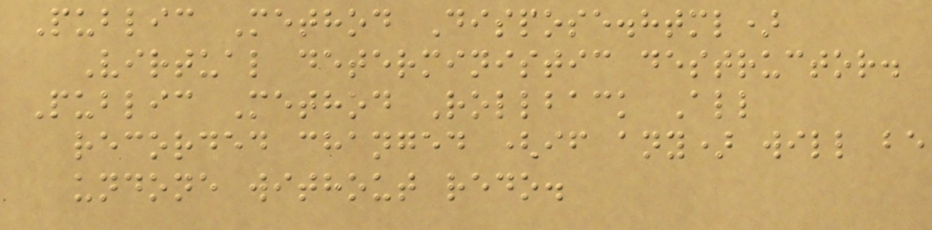Public Method Dispose.html)
Virtual deterministic destructor.
Public Method Rollback All
recorded changed (if any) will be
undone without redo.
